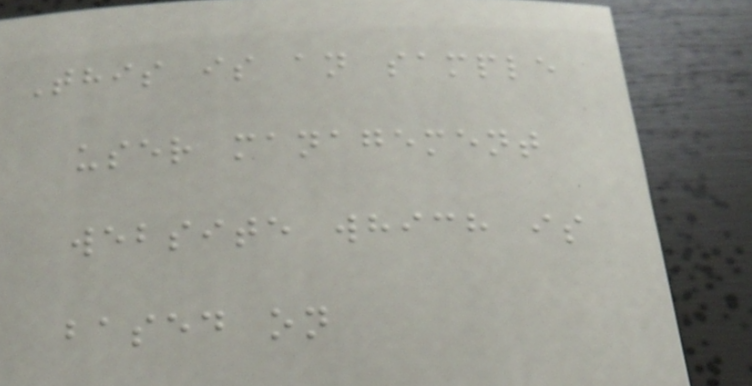This is an sample
user management
website which is
based on
